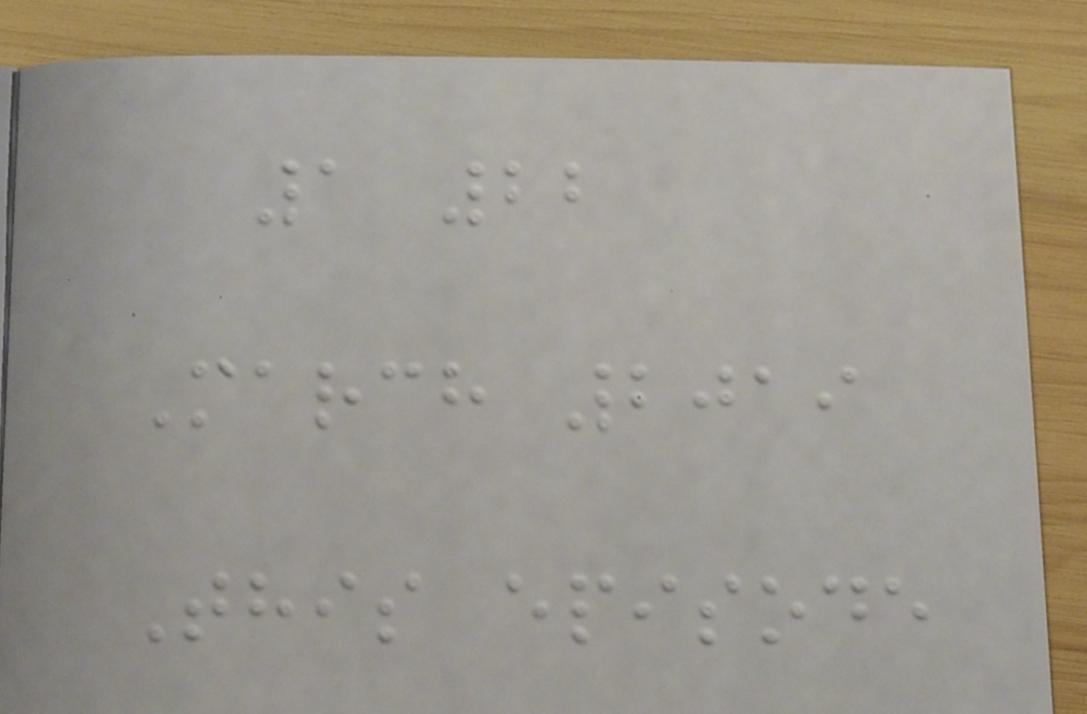1 22
March 2019
This episode
